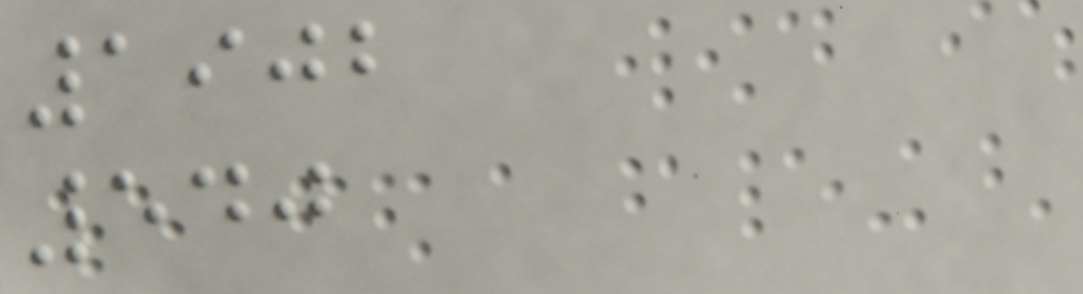1902
540
